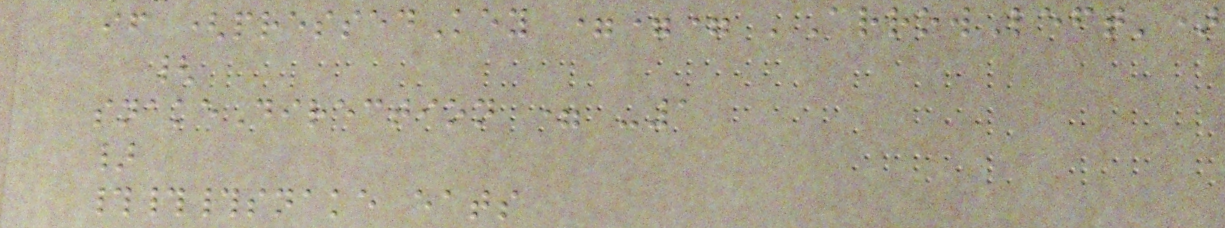if (pressedKey === 'ArrowLeft')
{
snakeDirection = -1
}
###snake eats
